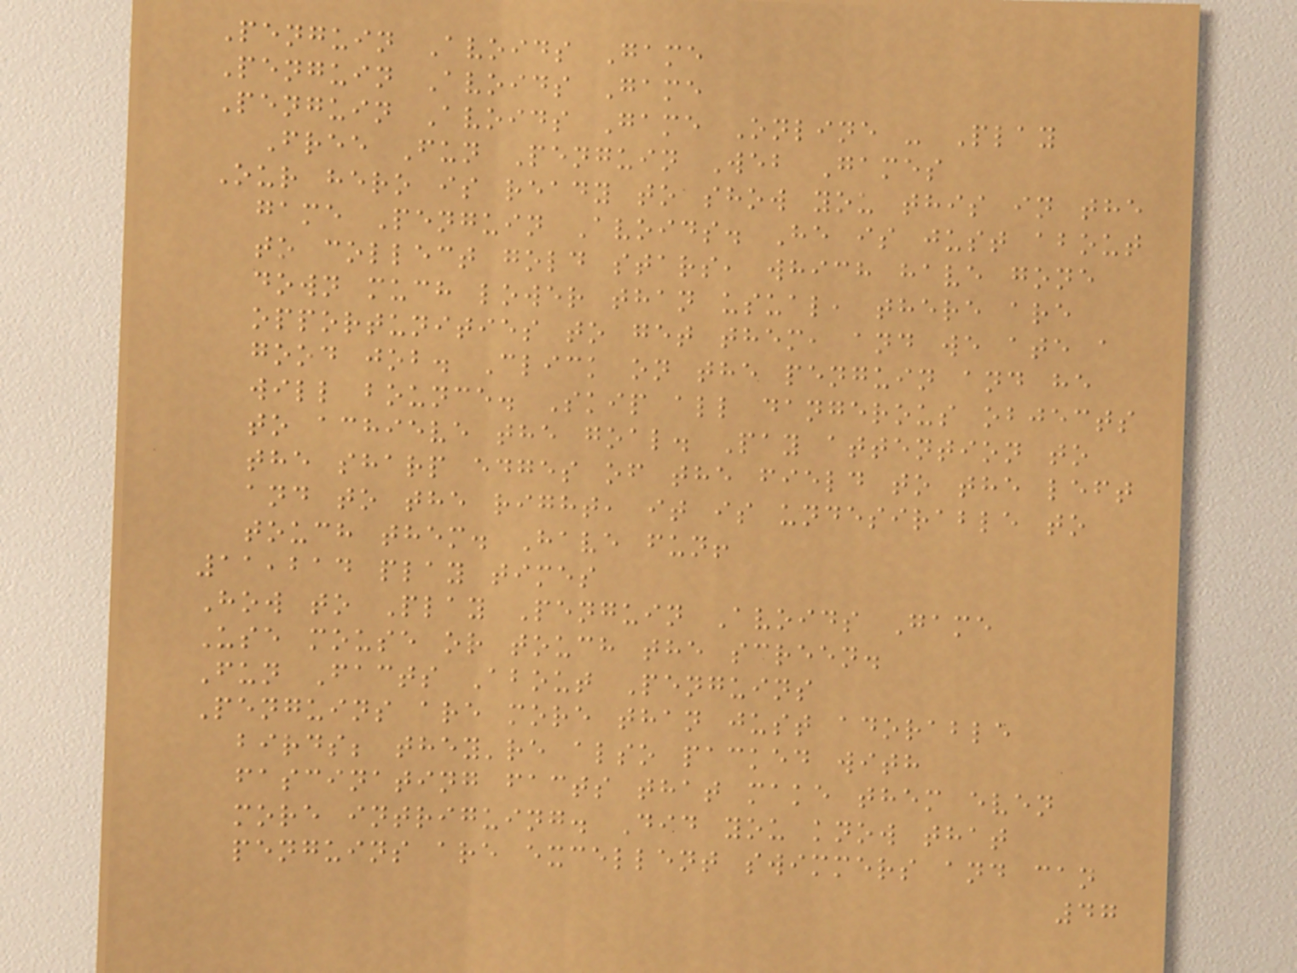Penguin Avoids Game
Penguin Avoids Game
Penguin Avoids Game Online - Play
Free Fun Penguin Web Games
Our hero is ready to show you this in the
game Penguin Avoids. He is just about
to collect gold stars, which have gone
down much lower than usual, there are
opportunities to get them, and we ate a
good job. Click on the penguin and he
will bounce. Skip all dangerous objects
to achieve the goal. Pay attention to
the sharp edges of the field to the left
and to the right, it is undesirable to
touch them. Have fun!
11,214 play times
How to Play Penguin Avoids Game
Use mouse or touch the screen.
Fun Facts About Penguins
Penguins are more than just adorable
birds; they're also packed with
fascinating facts that make them even
more intriguing. Did you know that
penguins are excellent swimmers and can
47
